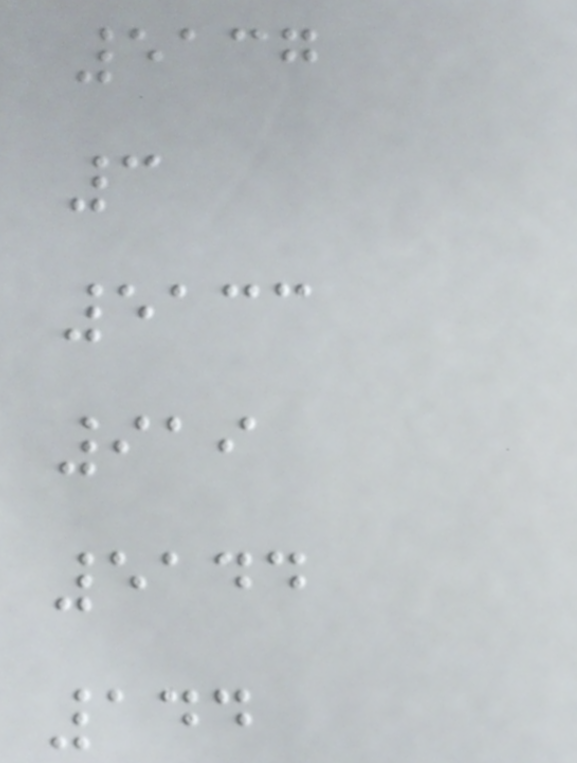5137
3
5133
919
5144
144
